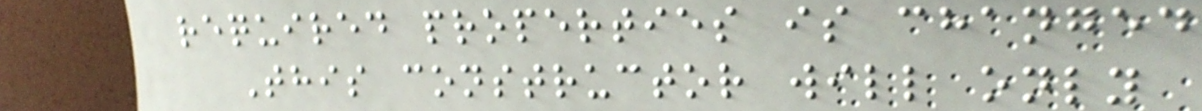required properties is changed
This constructor will only
